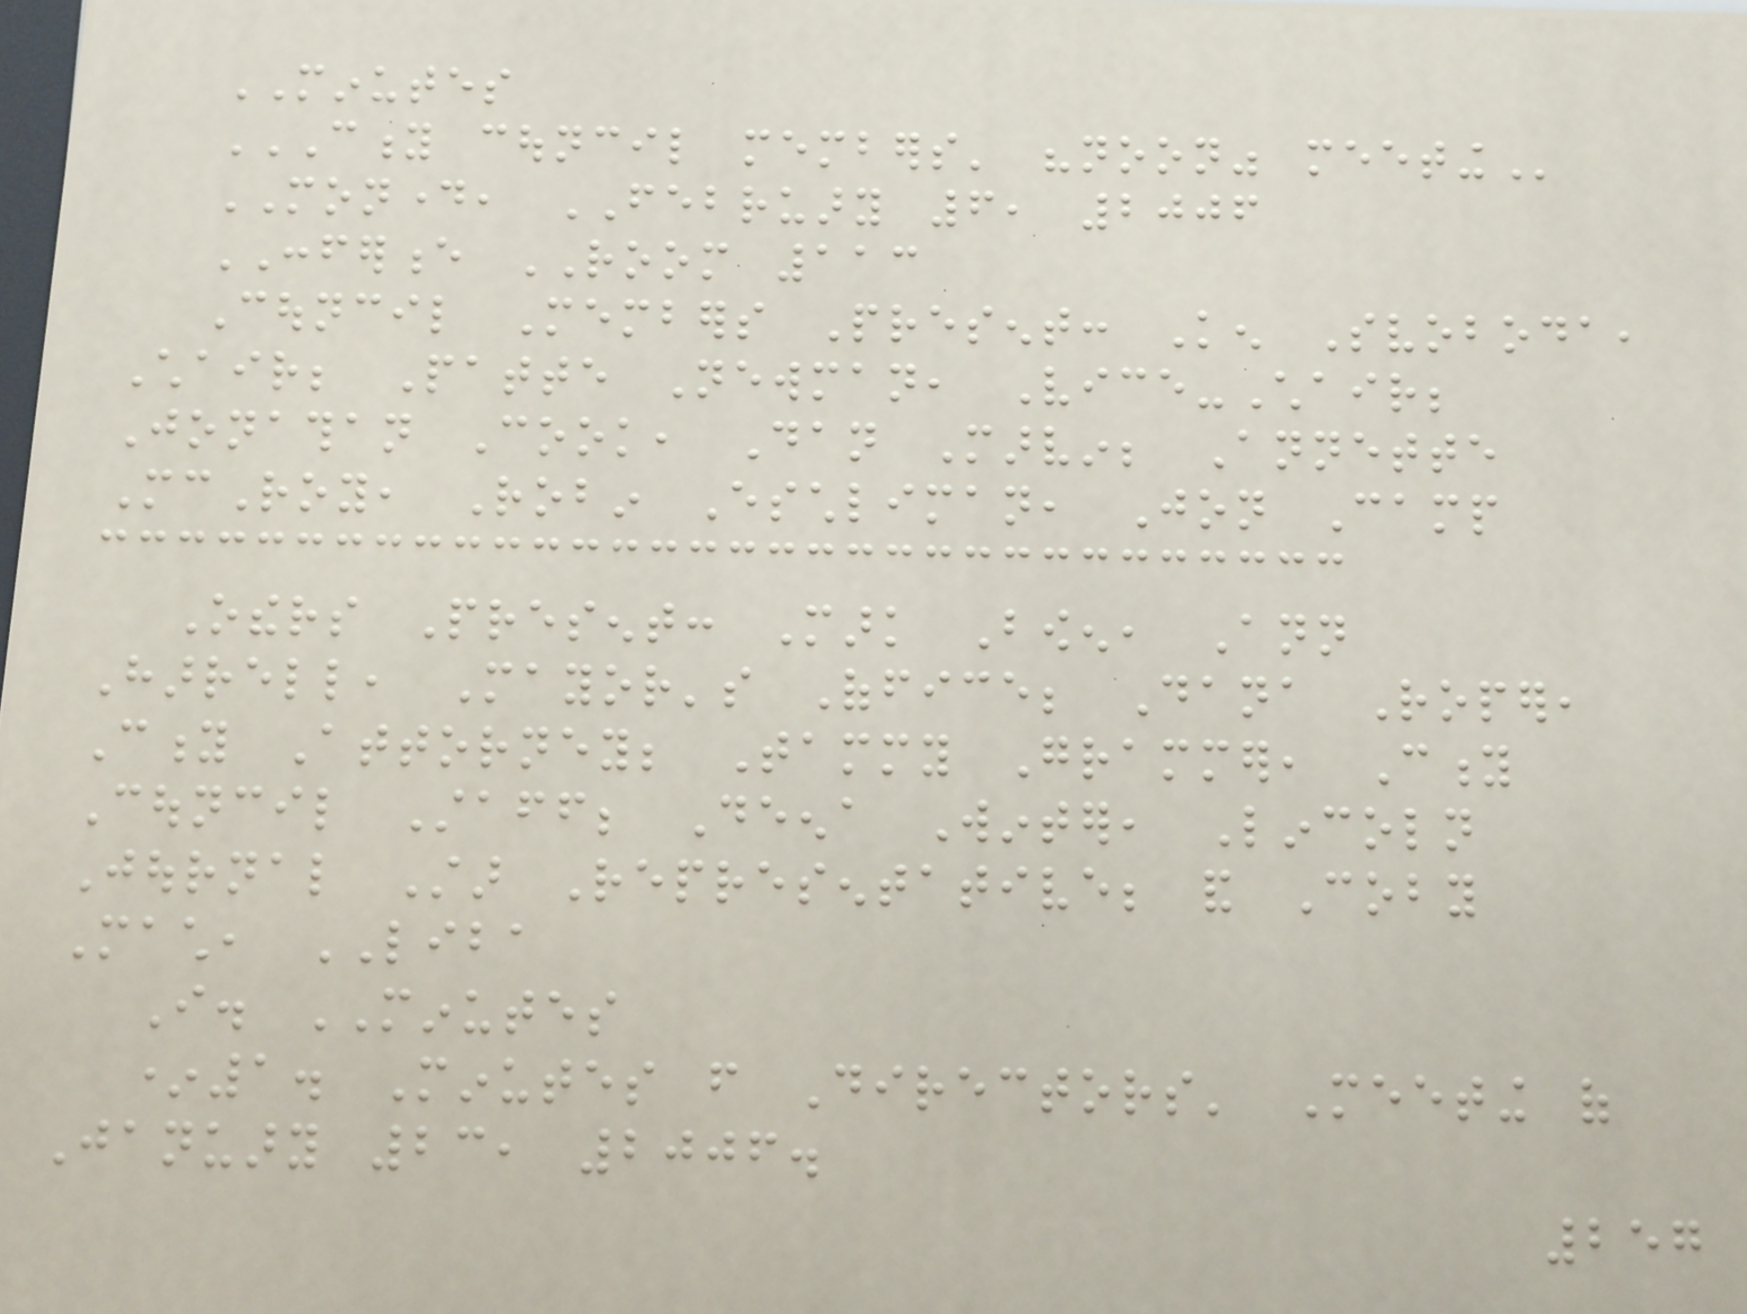MINUTES
CITY COUNCIL MEMBERS' "NOON" MEETING
MONDAY, FEBRUARY 6, 2006
CONFERENCE ROOM 113
Council Members Present: Ken Svoboda,
Chair; Patte Newman, Vice-Chair;
Jonathan Cook, Dan Marvin; Annette
McRoy, Robin Eschliman, Jon Camp
Others Present: Mark Bowen, Ann
Harrell, Mayor's Office; Dana Roper,
City Attorney; Tammy Grammer, City
Council Staff; Deena Winter, Lincoln
Journal Star Representative; and Coby
Mach, LIBA
I. MINUTES
*1. Minutes from Directors' Meeting of
January 23, 2006.
257
